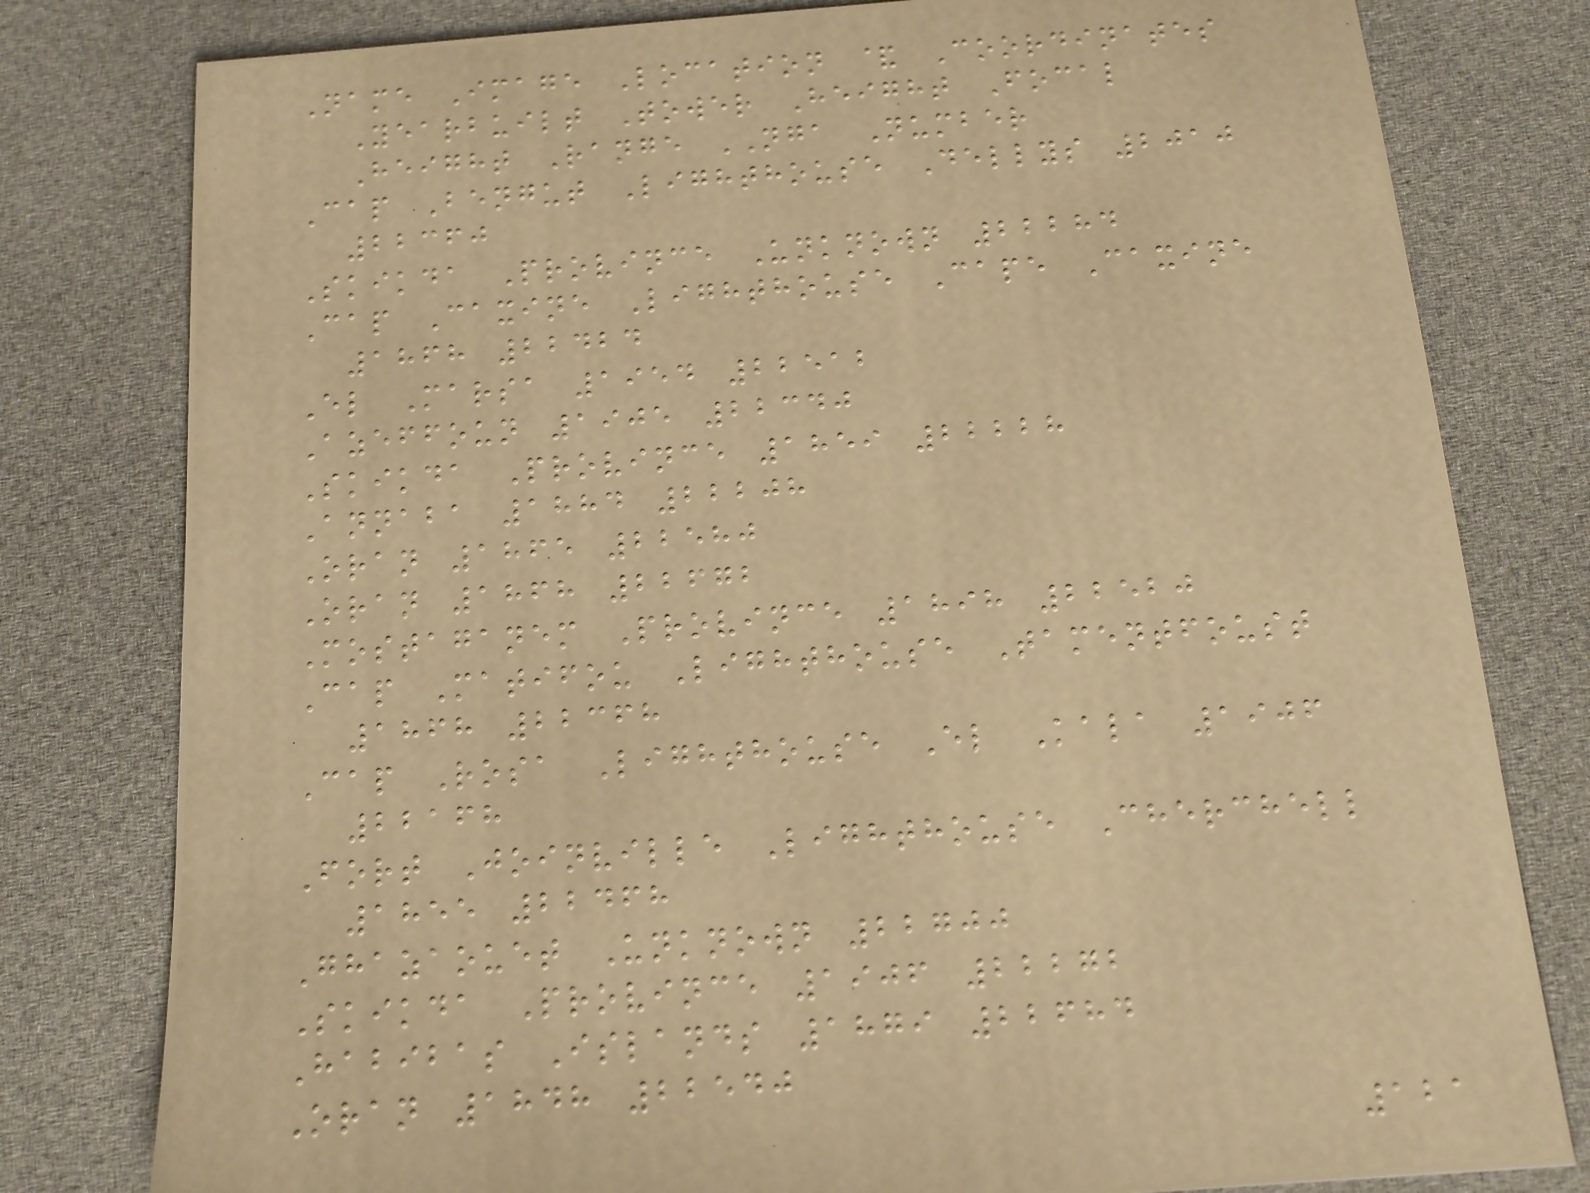Name Image Location & Coordinates
Yearbuilt Tower Height Focal
Height Range NGA Number
Cap Bengut Lighthouse Dellys 2010
22360
Skikda Province Unknown 22284
Cap Caxine Lighthouse Cape Caxine
1868 22424
El Marsa 1954 22512
Azeffoun 1905 22340
Skikda Province 1859 22228
Annaba 1884 22208
Oran 1865 22580
Oran 1868 22672
Mostaganem Province 1898 22520
Cap Matifou Lighthouse Tamentfoust
1868 22368
Cap Rosa Lighthouse El Kala 1906
22168
Fort Joinville Lighthouse Cherchell
1855 22468
Ghazaouet Unknown 22700
Skikda Province 1906 22272
Habibas Islands 1879 22684
Oran 1848 22540
121
